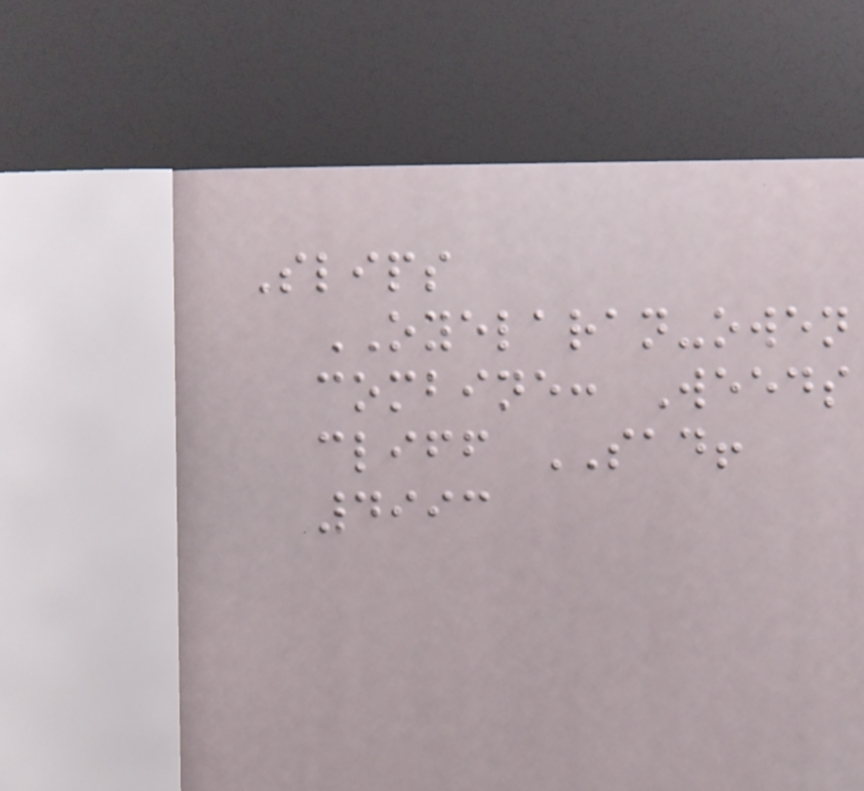Slips
OYELARAN-owen
combine: Weeds
cliff SAD!
4993
